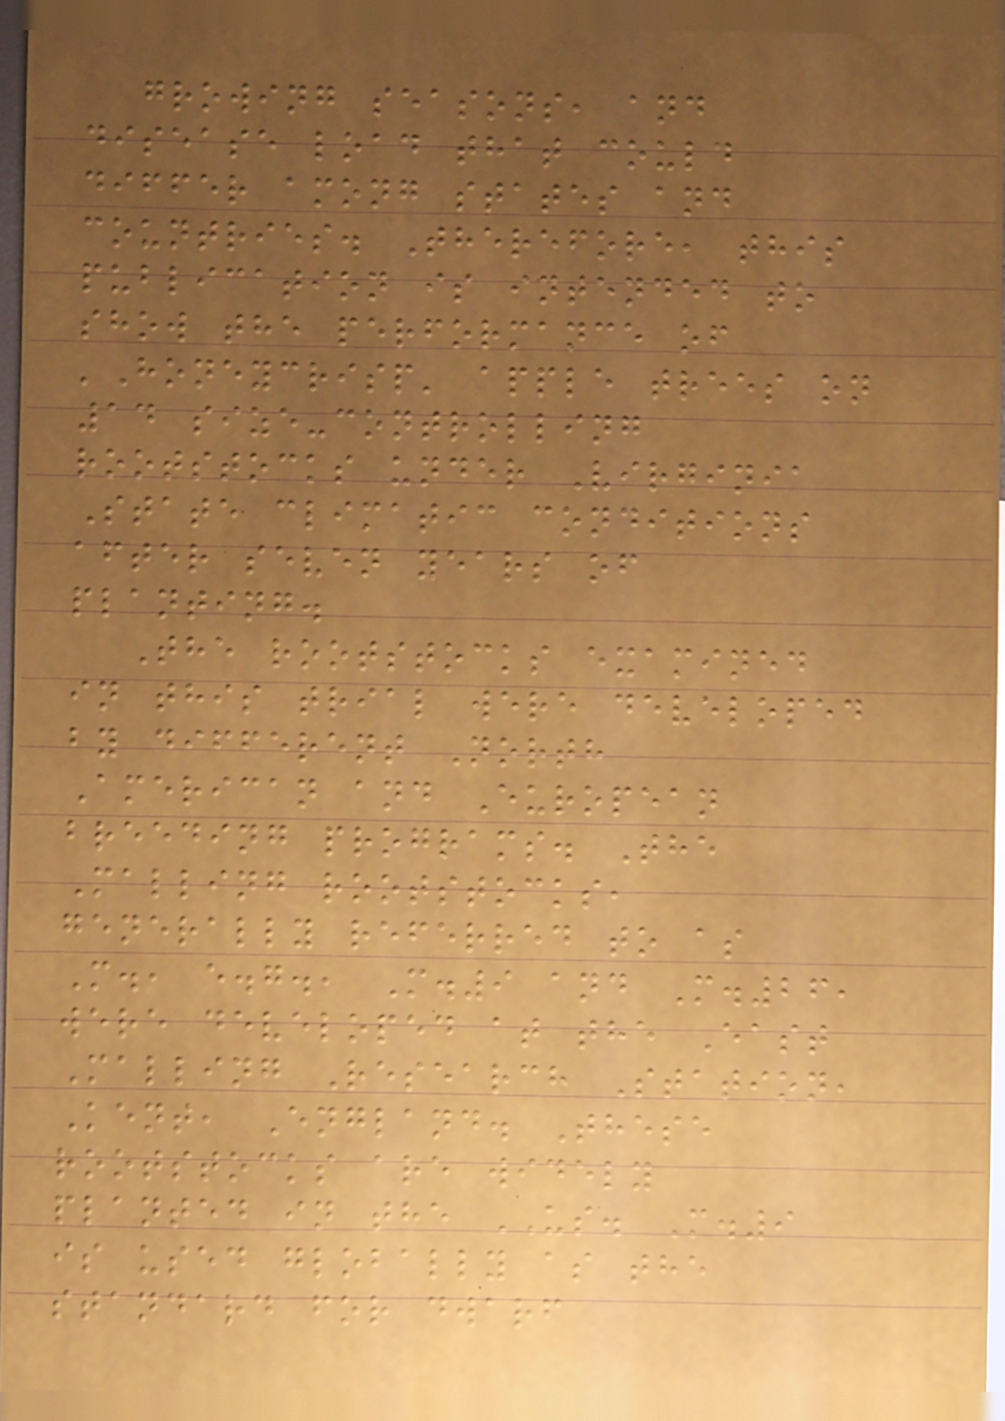growing seasons, and
disease load that could
differ among states and
countries. Therefore, this
publication is intended to
show the performance of
'Honeycrisp' apple trees on
14 size-controlling
rootstocks under Virginia
State climatic conditions
after seven years of
planting.
The rootstocks examined
in this trial were developed
by different North
American and European
breeding programs. The
Malling rootstocks,
generally referred to as
M., e.g., M.9 and M.26,
were developed at the East
Malling Research Station,
Kent, England. These
rootstocks are widely
planted in the US. M.9
is used globally as the
standard for dwarf
